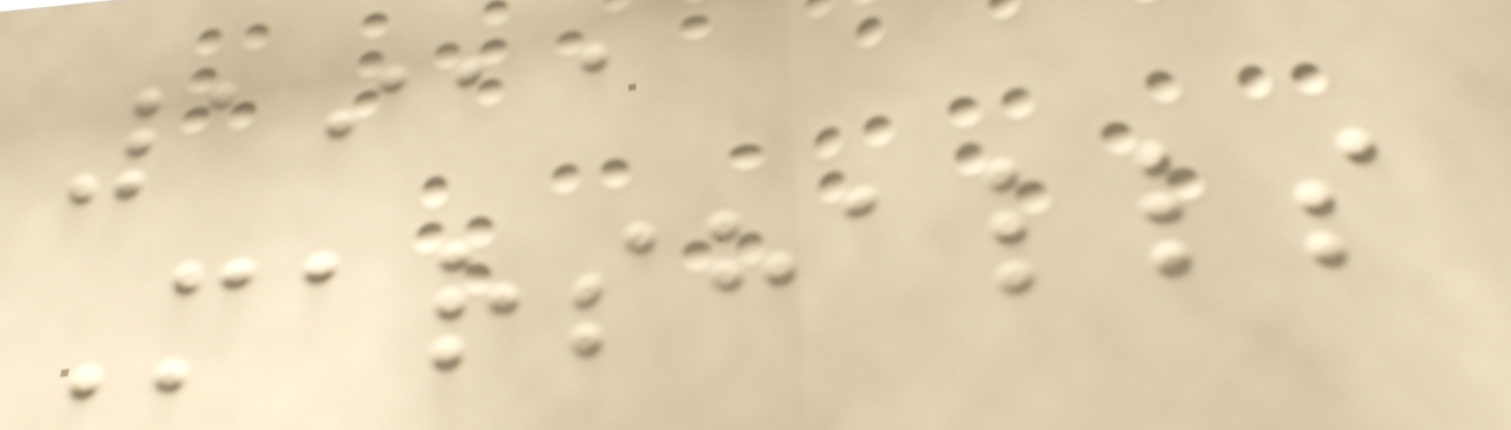1911
Marshalls
